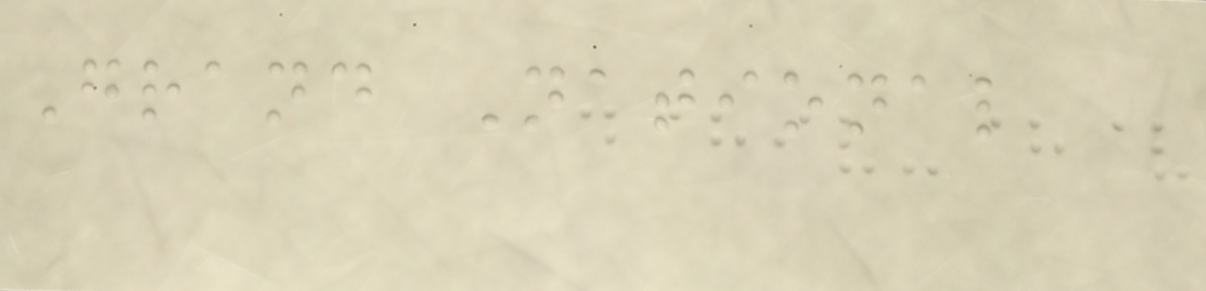Grand National
